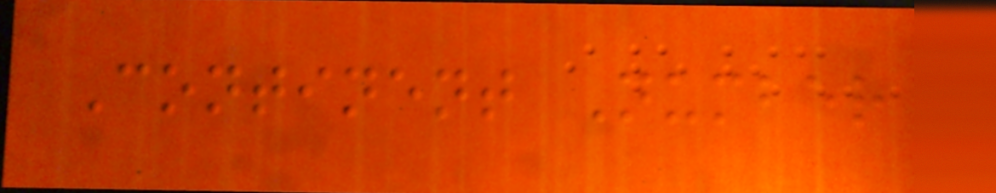Continent Number
